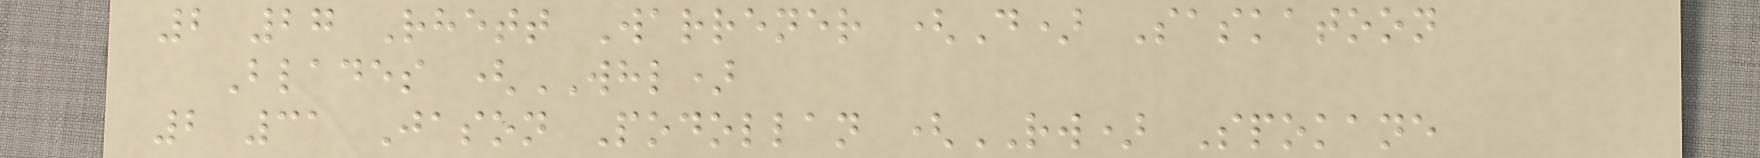2 27 Rhett Warrener (D) Saskatoon
Blades (WHL)
2 31 Jason Podollan (RW) Spokane
